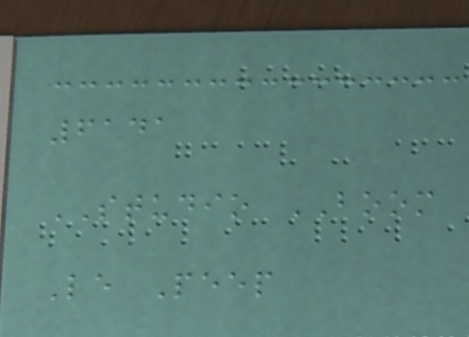6141
STUDIO BOOM
Le Peep
